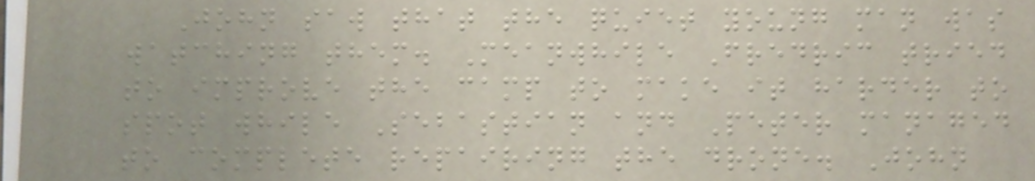John saw that the quiet young man was
watching them. Meanwhile Fredric tried
to improve the camp to make it harder to
spot while Sebastian and Peter managed
to complete repairing the drone. John
